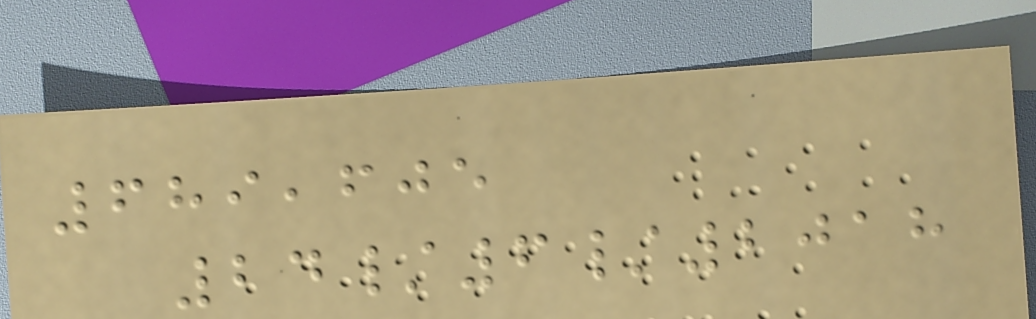689,605
24/6/2018
